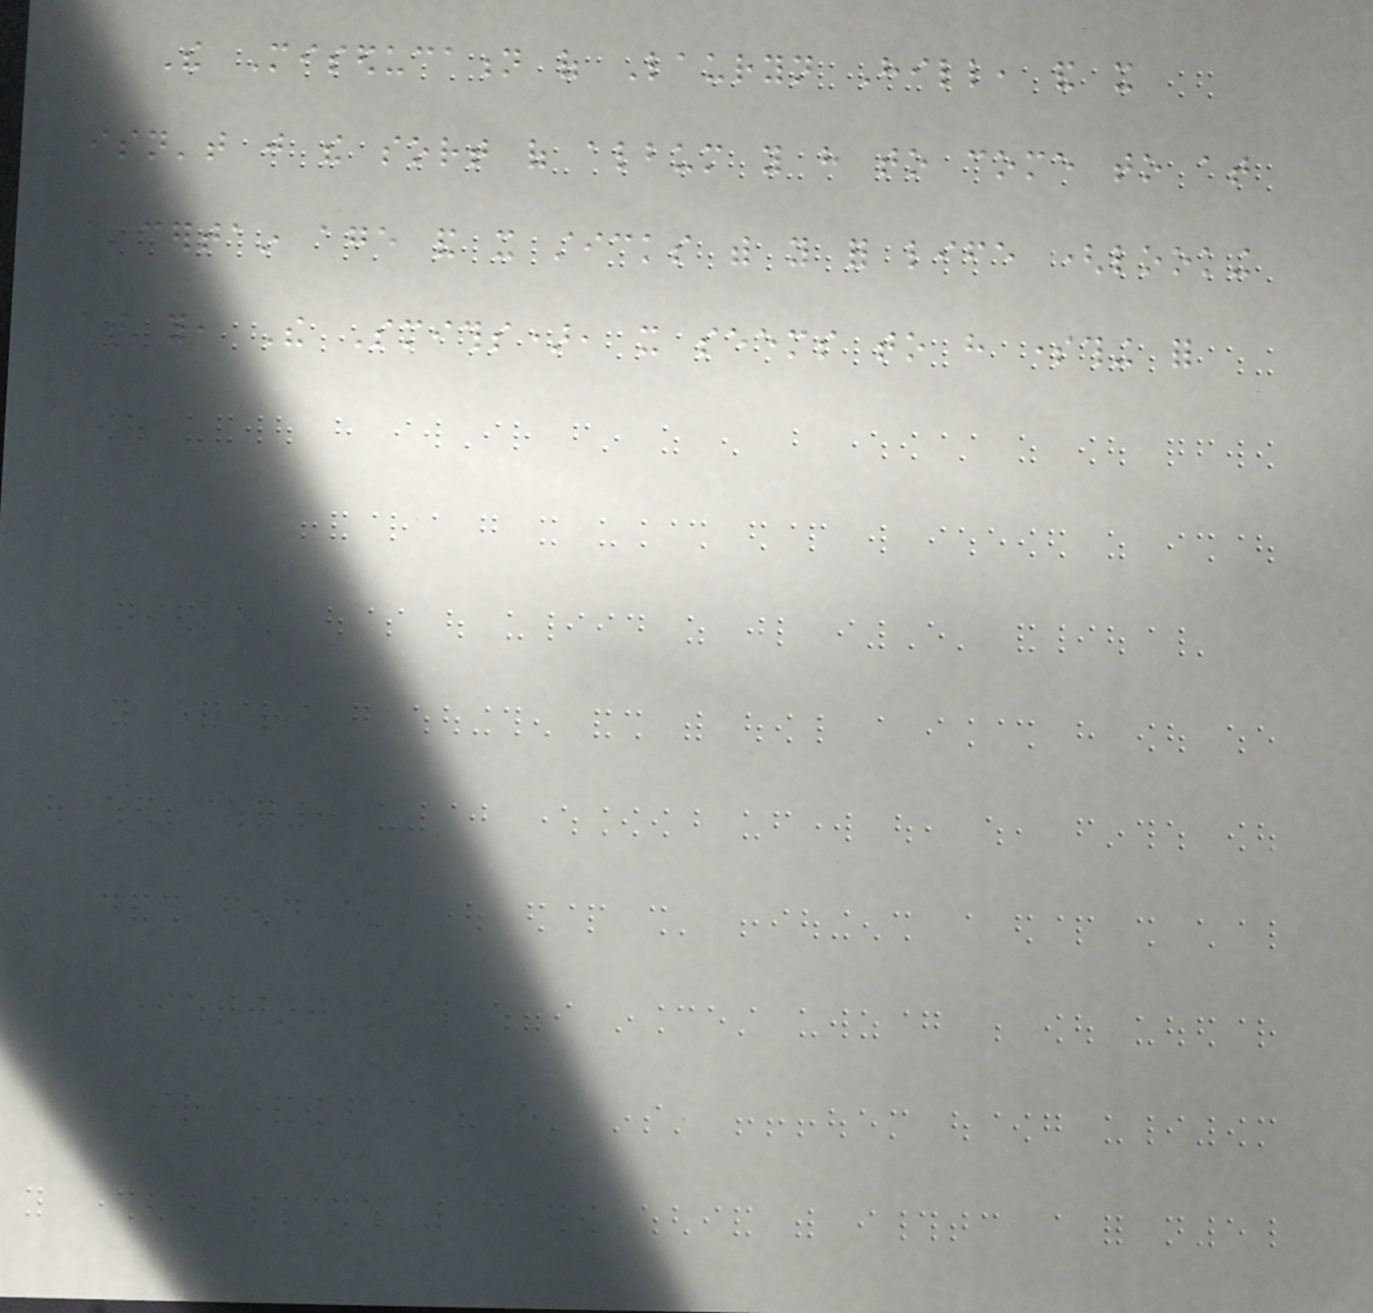The Miseducation of Lauryn Hill, and it
isn't just the sort of album you have to come to at
a certain age and it sticks with you for life (looking
at you, The Smiths), it seems to have something for
